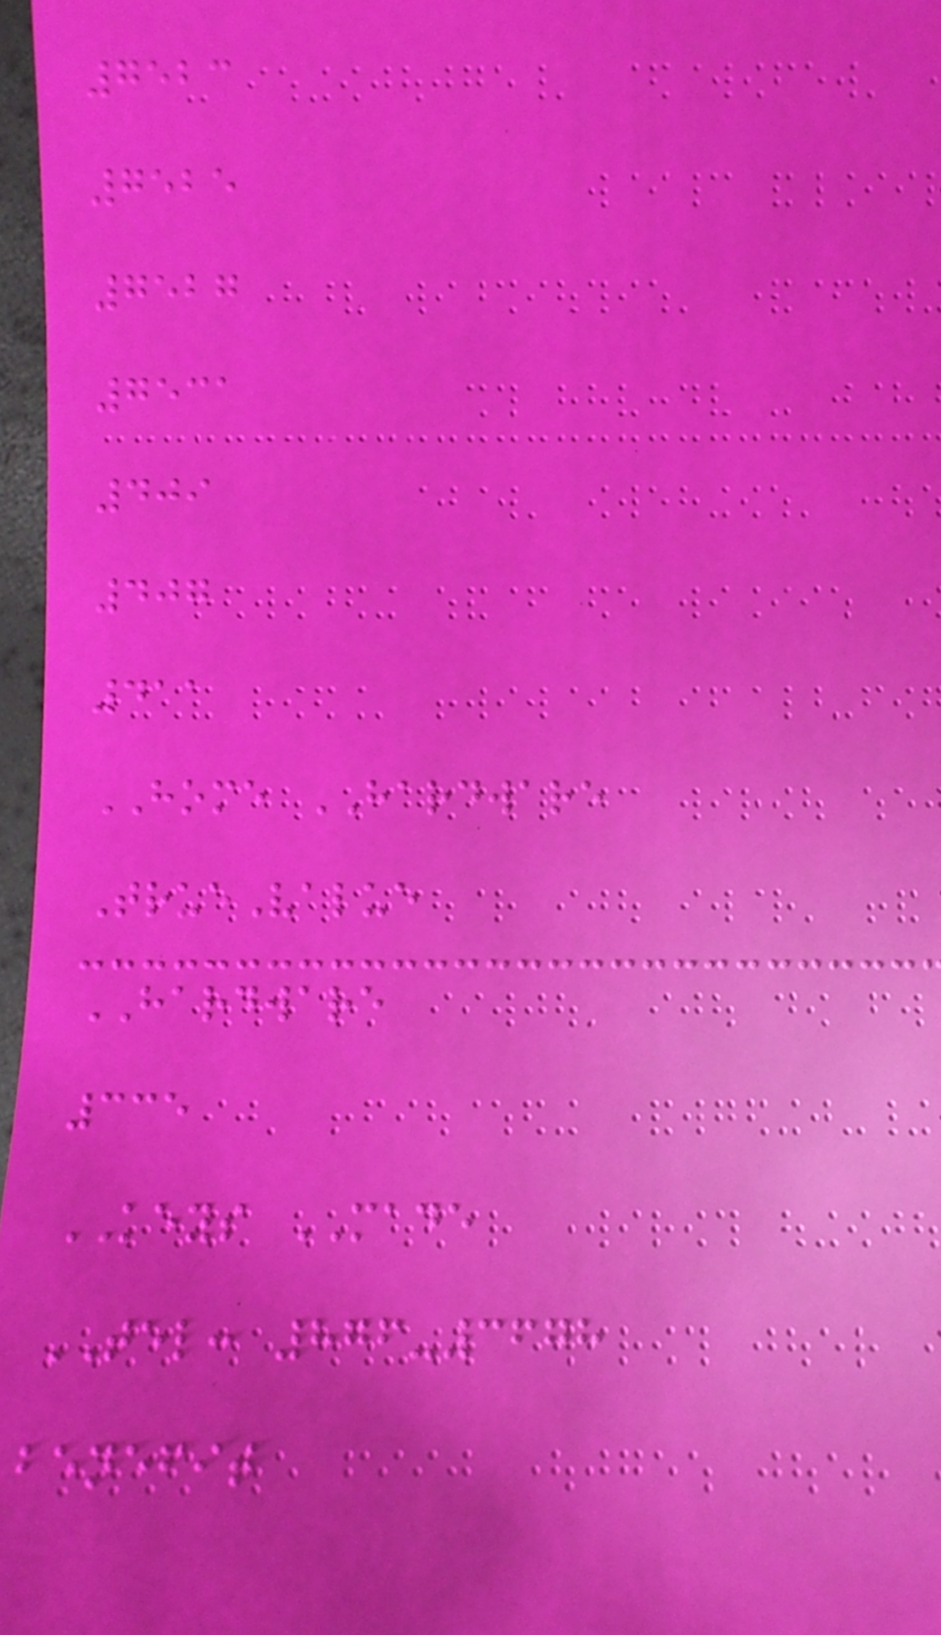7523
7525
7527
7531
409
407
411
HOME HARDWARE
TrueValue
HARDWARE
335
KEYS MADE
TEL: 876-3678
benefit
